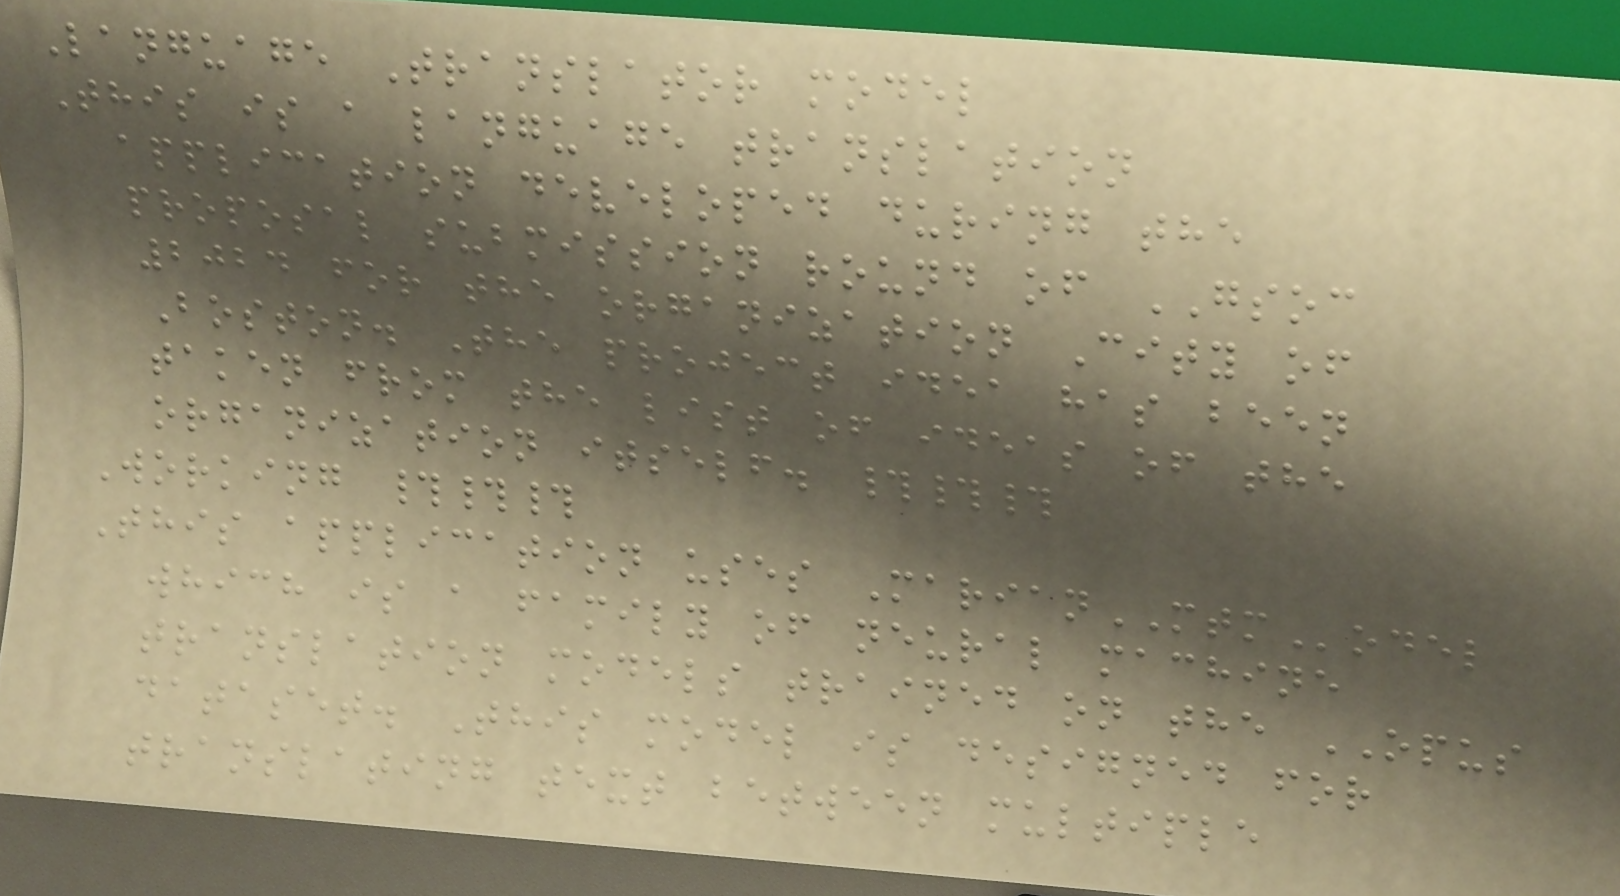Language Translator model
This is a language translation
application developed during the
proposal submission round of GSOC
2024 for the organization City of
Boston. The project idea has been
taken from the list of ideas of the
organization itself. ###
Working ###
This application uses MarianMTModel
which is a family of neural machine
translation models trained on the OPUS
dataset. This model is designed for
translating text between multiple
